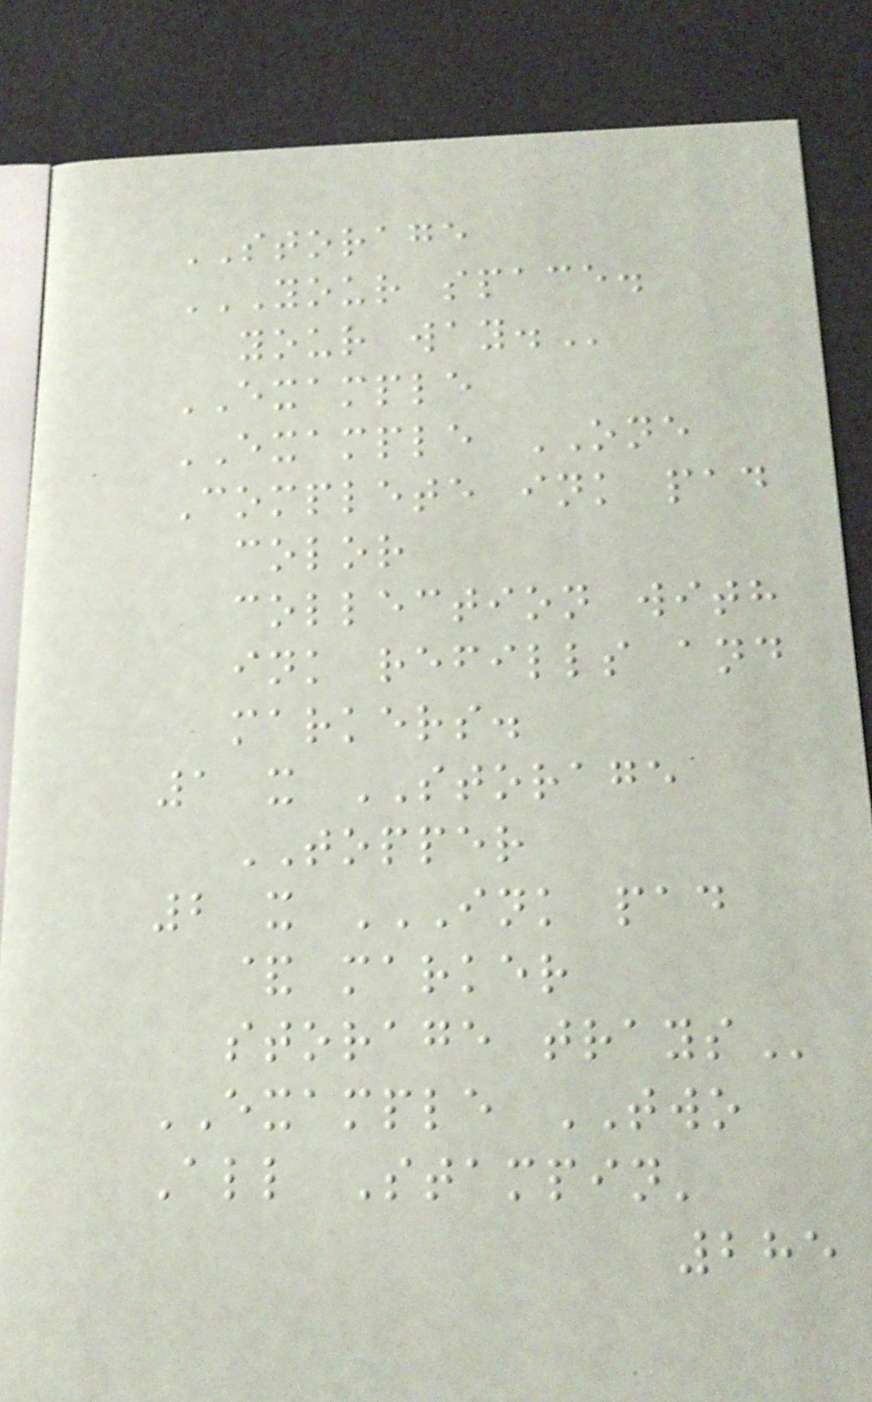STORAGE
YOUR SPACE.
YOUR WAY.
EXAMPLE
EXAMPLE ONE
Complete ink pad
color
collection with
ink refills and
markers.
1 x STORAGE
TOPPER
2 x INK PAD
& MARKER
STORAGE TRAYS
EXAMPLE TWO
All Stampin'
285
